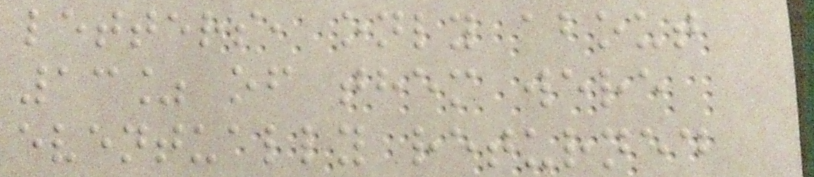letters, only about
13% of them were
eventually returned
